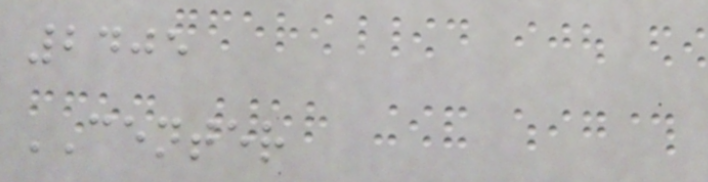2405
CENTER
